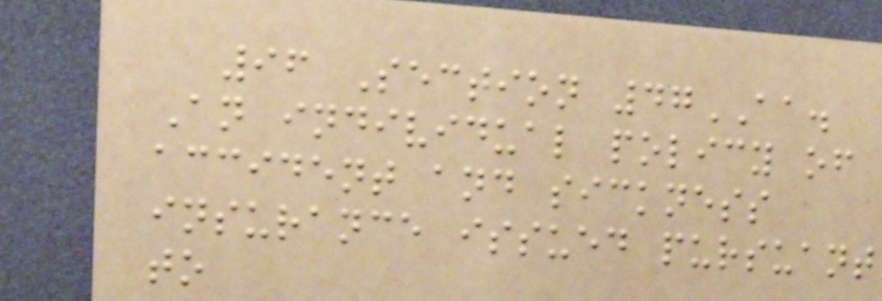96 Section 47AA.
An individual policy of
accident and sickness
insurance issued pursuant
to
